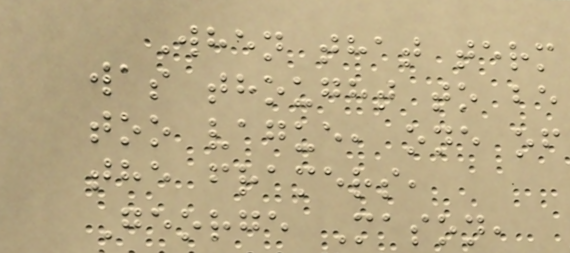When that term
was thought to be
too vague, one of
the framers,
George Mason,
